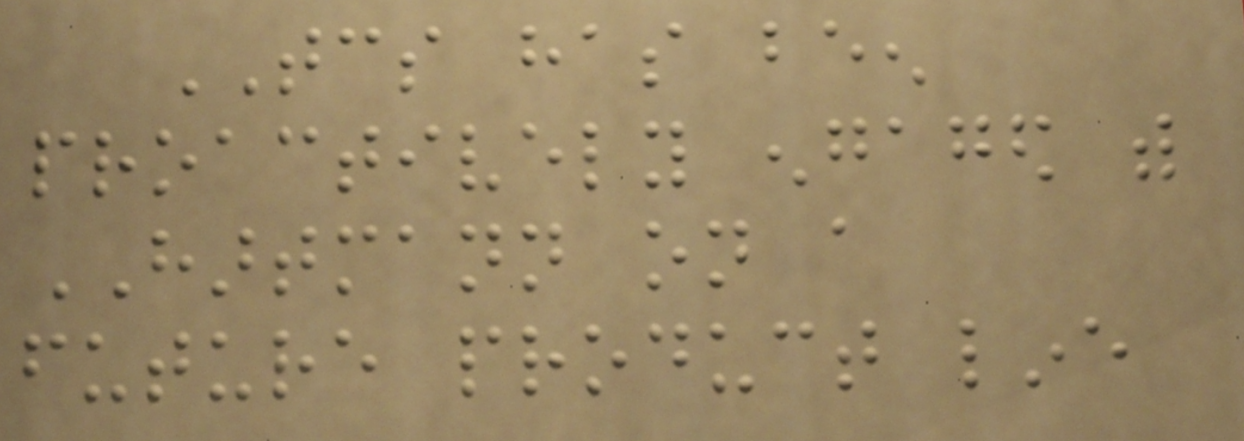TCS has been
proactively engaged with
HARTMANN on a
future product line
